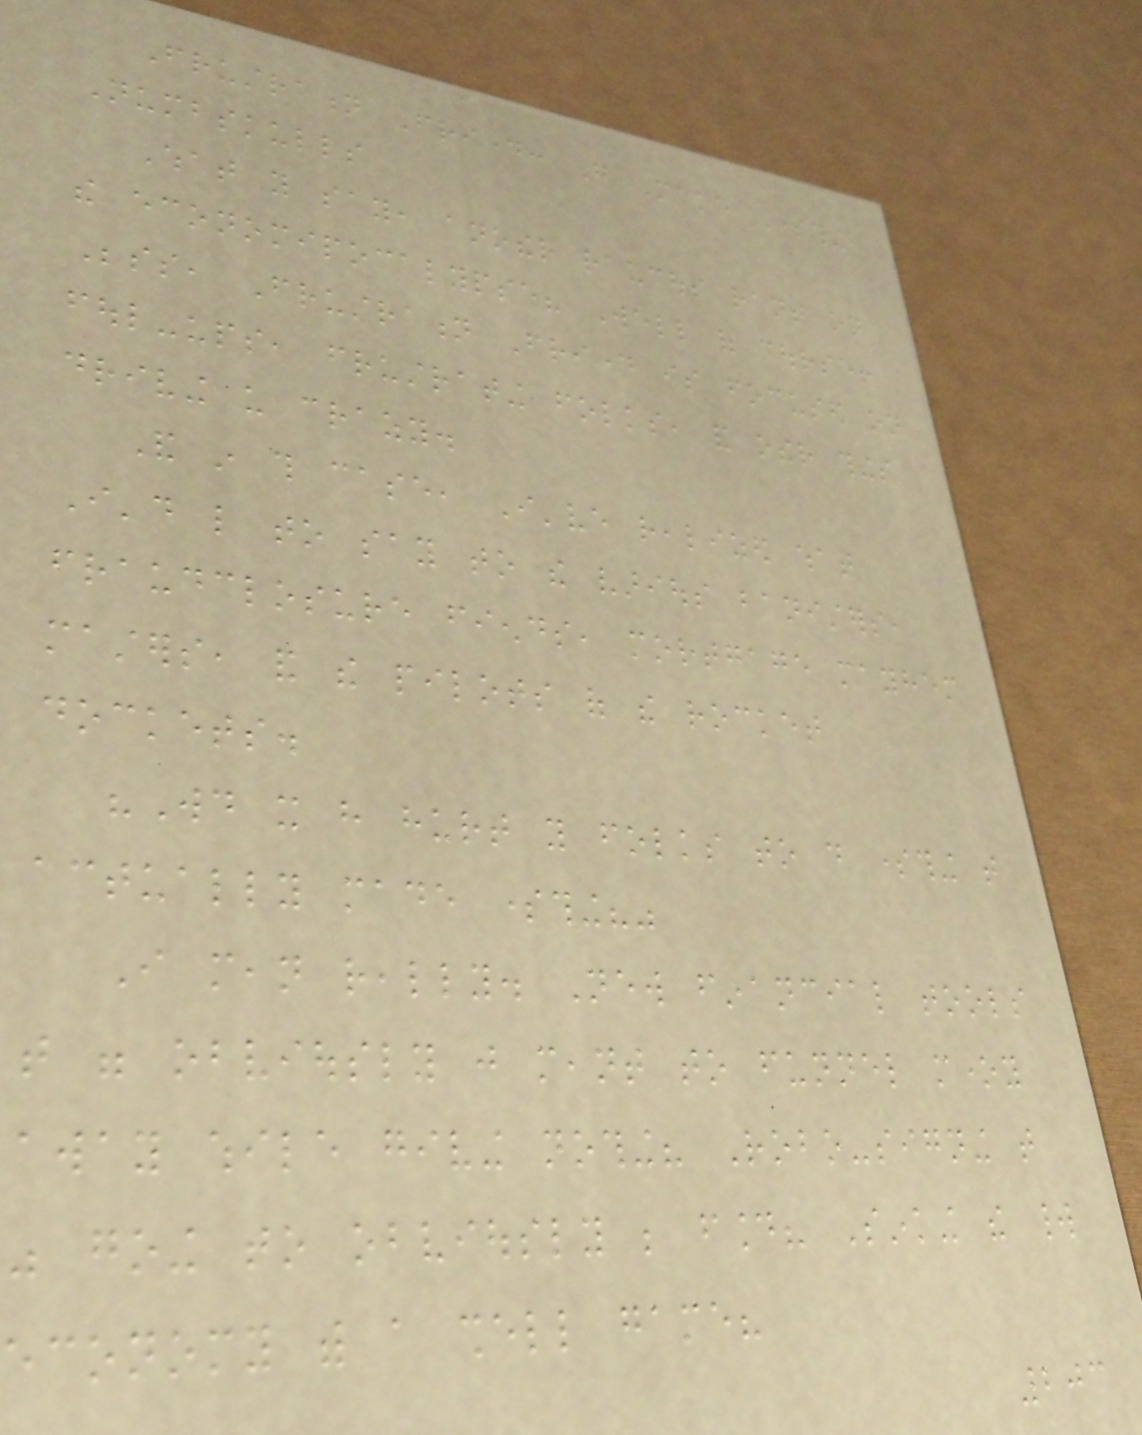Frustration Friday: Go Make Something,
Numbskulls
What you say, another raucous rant on
the economipocalypse? Well of course!
Besides, Frustration Friday is focused on
foul-ups, frustrating folks, and other things
driving us crazy.
And in this case, I've realized what
I'd like to say to the various banisters,
fraudclosure fiends, mortgage mayhem
masters, and the pilots of the rocket
dockets.
"Would it have hurt you folks to do something that
actually made something?"
I mean really. New financial tools
that were obviously just meant to funnel money
away while giving nothing? Robo-signing that
was going to obviously be found? Sinking the world
economy with a shell game?
203
